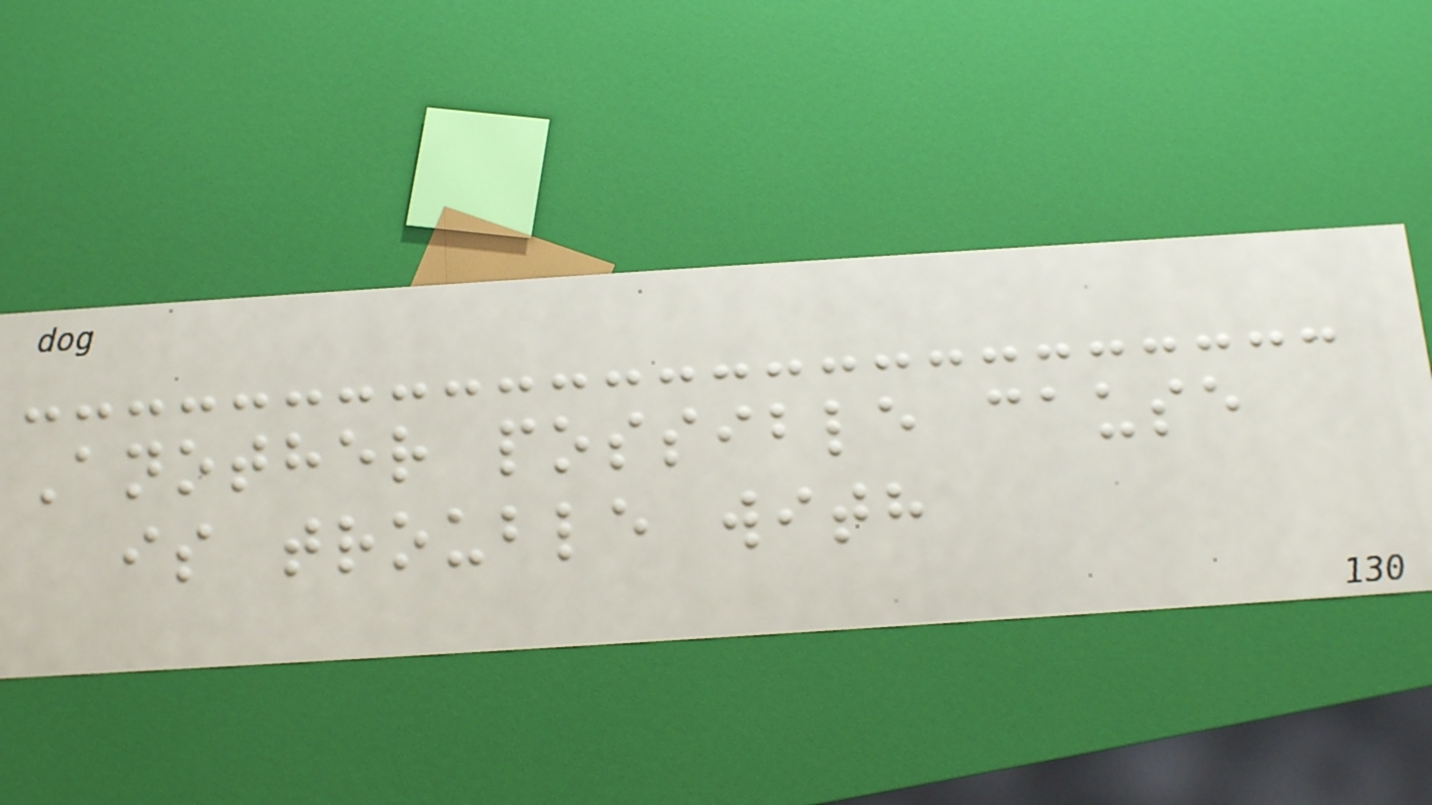Another possible cause
is trouble with
